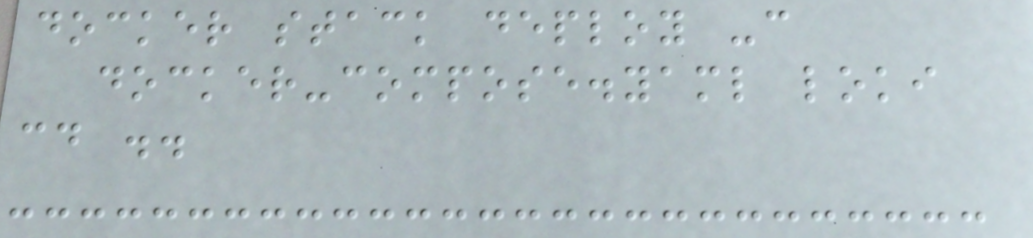docker stack deploy -c
docker-compose.yaml loki
cd ..
